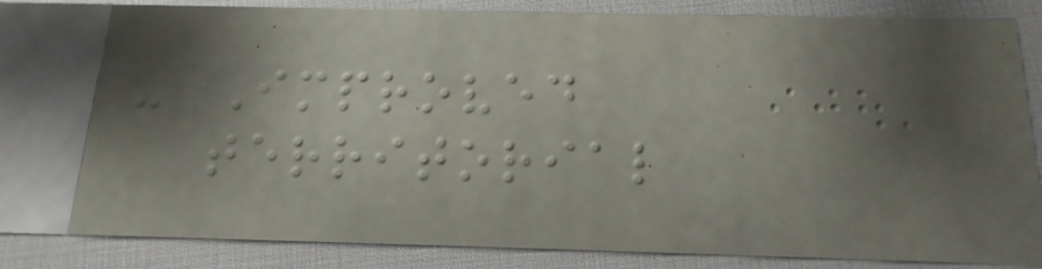- Improved
territorial
